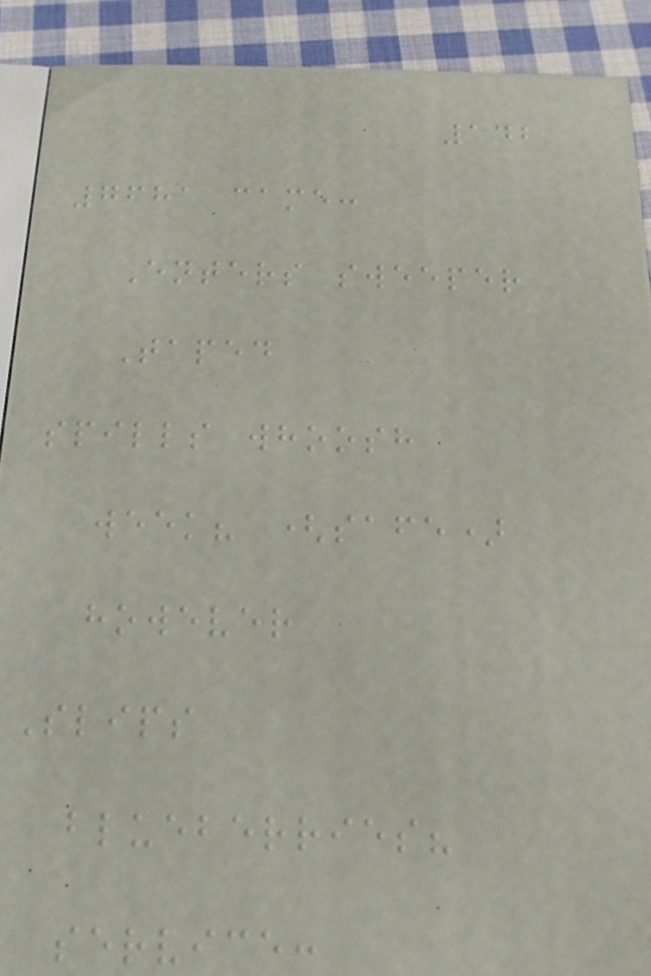142
7681 came:
Enters sweeper
Taped
spills whoosh
week? (safe)
however
Slips
blueberries?
service:
